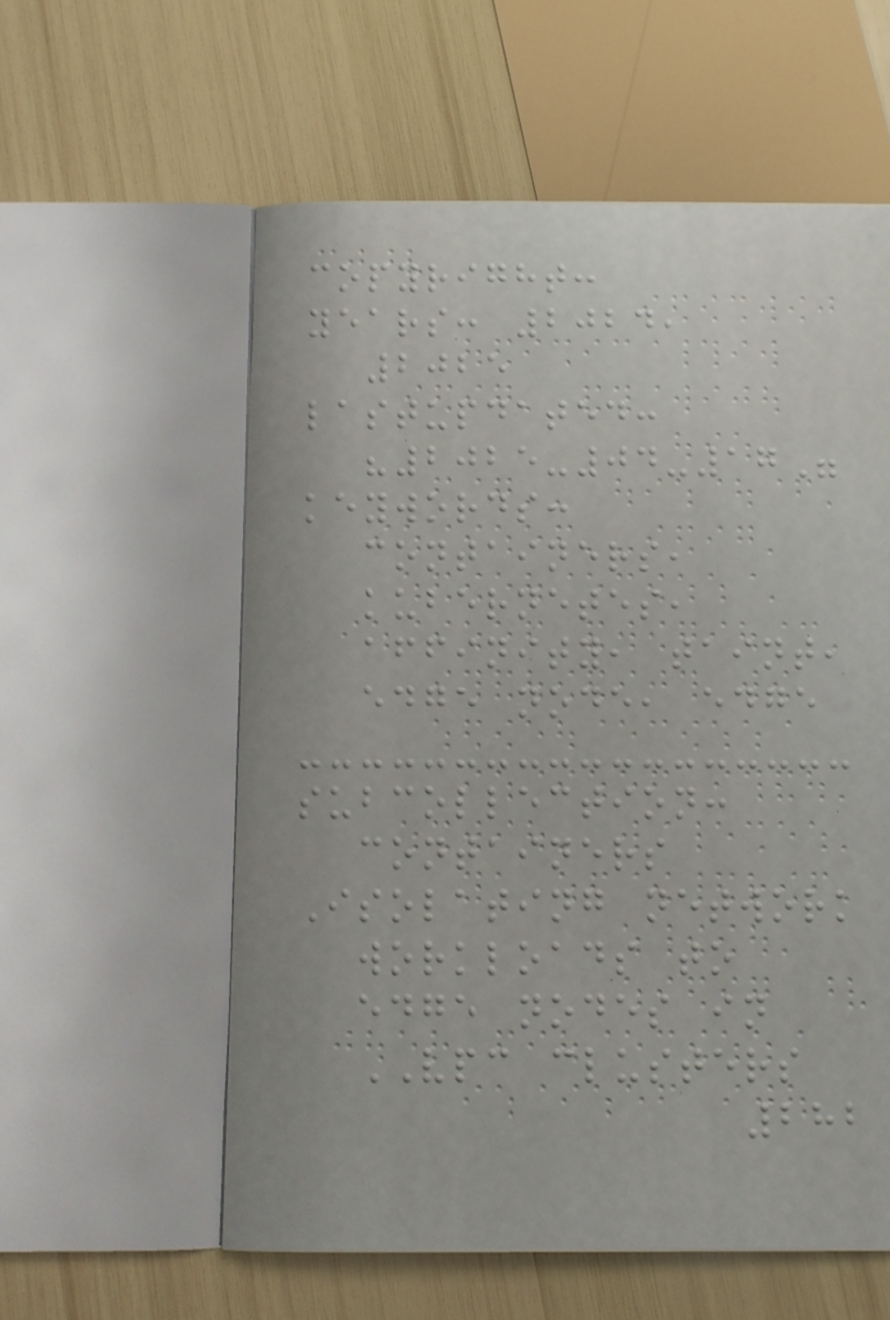copyright:
years: 2024,
2025
lastupdated:
"2025-04-17"
keywords:
containers,
kubernetes,
affinity, taint,
edge node, edge
subcollection:
containers
Isolating network
workloads to
edge nodes in
VPC clusters
282
